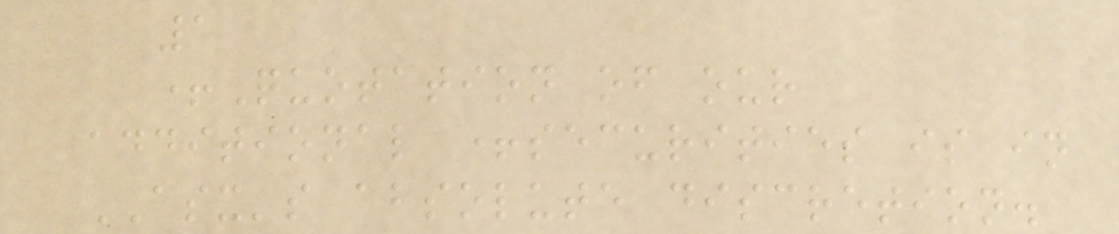1
+Quotation of our
additional +securities is in
ASX's absolute discretion.
